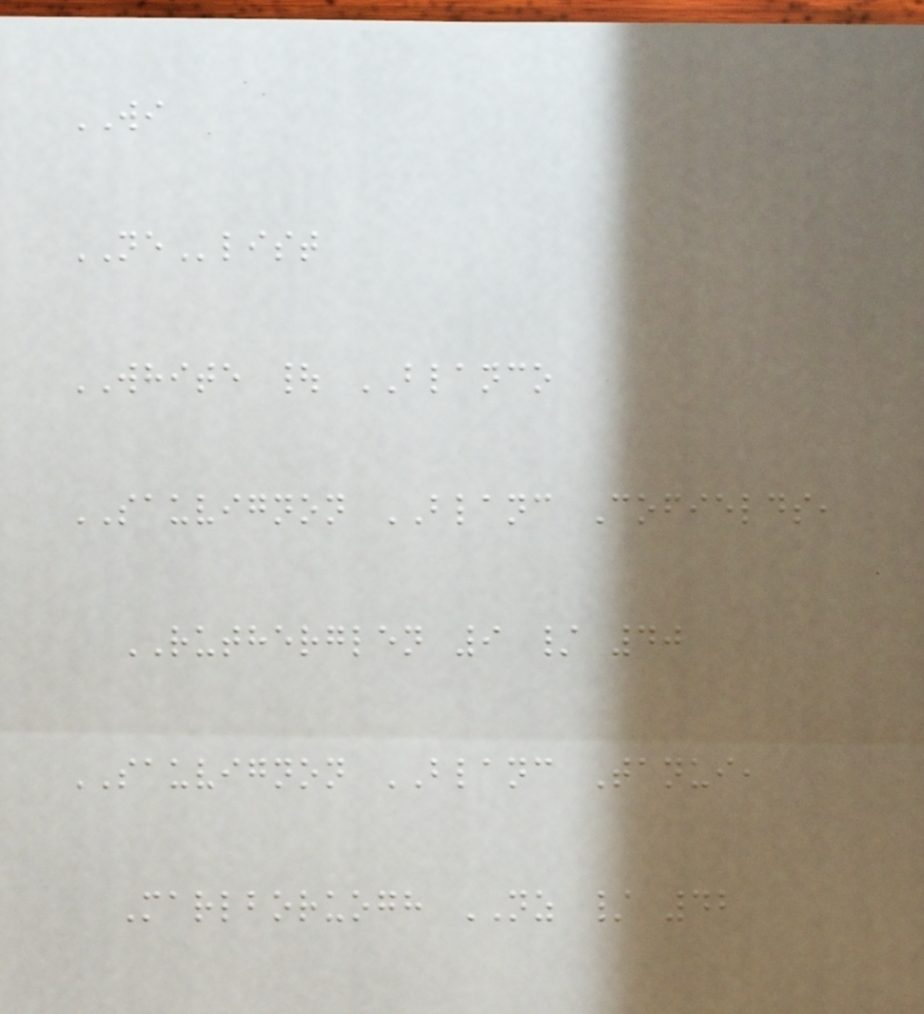WI
NElist
WHITE | BLANCO
SAUVIGNON BLANC Cofields,
RUTHERGLEN 9 / 40
SAUVIGNON BLANC Tanui,
Marlboruogh NZ / 42
